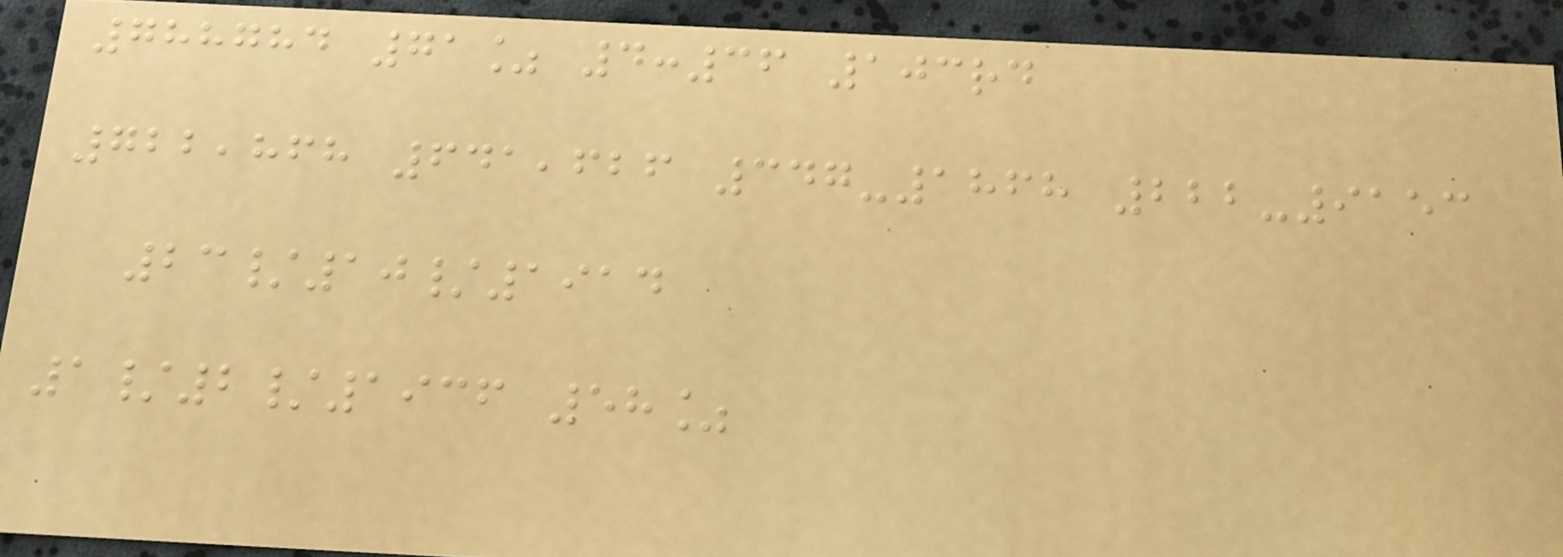788784 71% 4:36 103rd
722,868 641,626 347-1868 222-9153
23/10/1914
1/2/1936 58%
